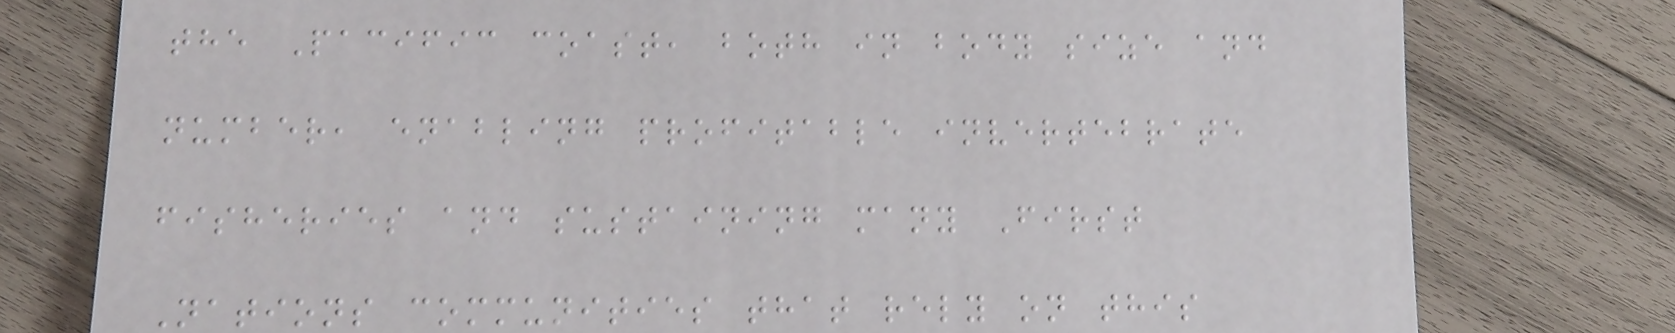the Pacific coast, both in body size and
number, enabling profitable invertebrate
fisheries and sustaining many First
Nations communities that rely on this
